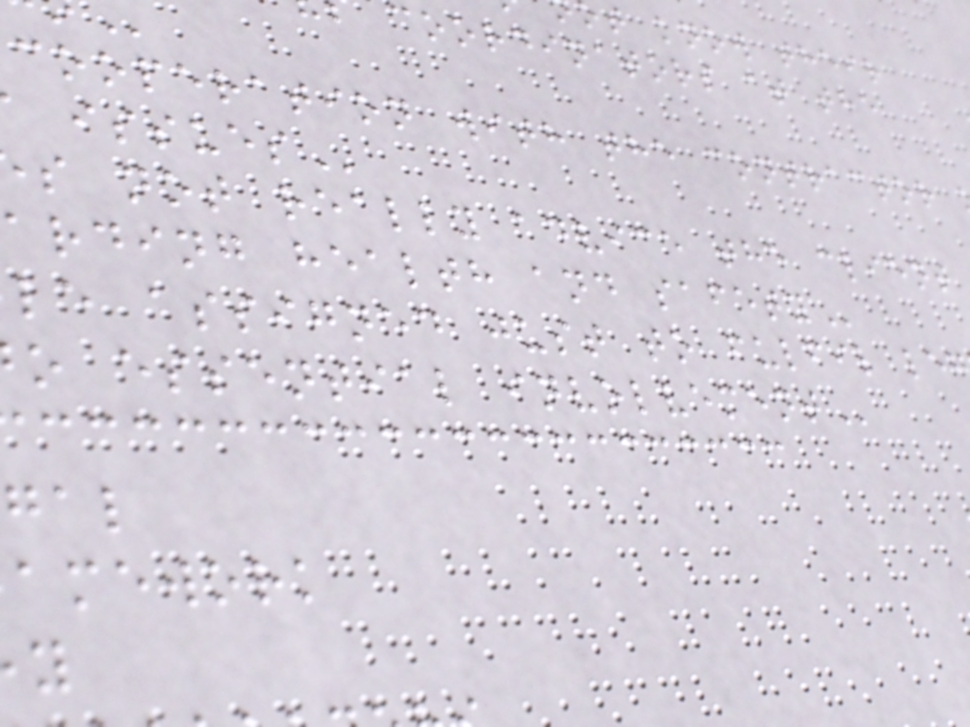t know their
coordinators at the
cooperation with the contractor
s not really advice the client
arding health and
le assigned just to fulfil
o essential
amework
